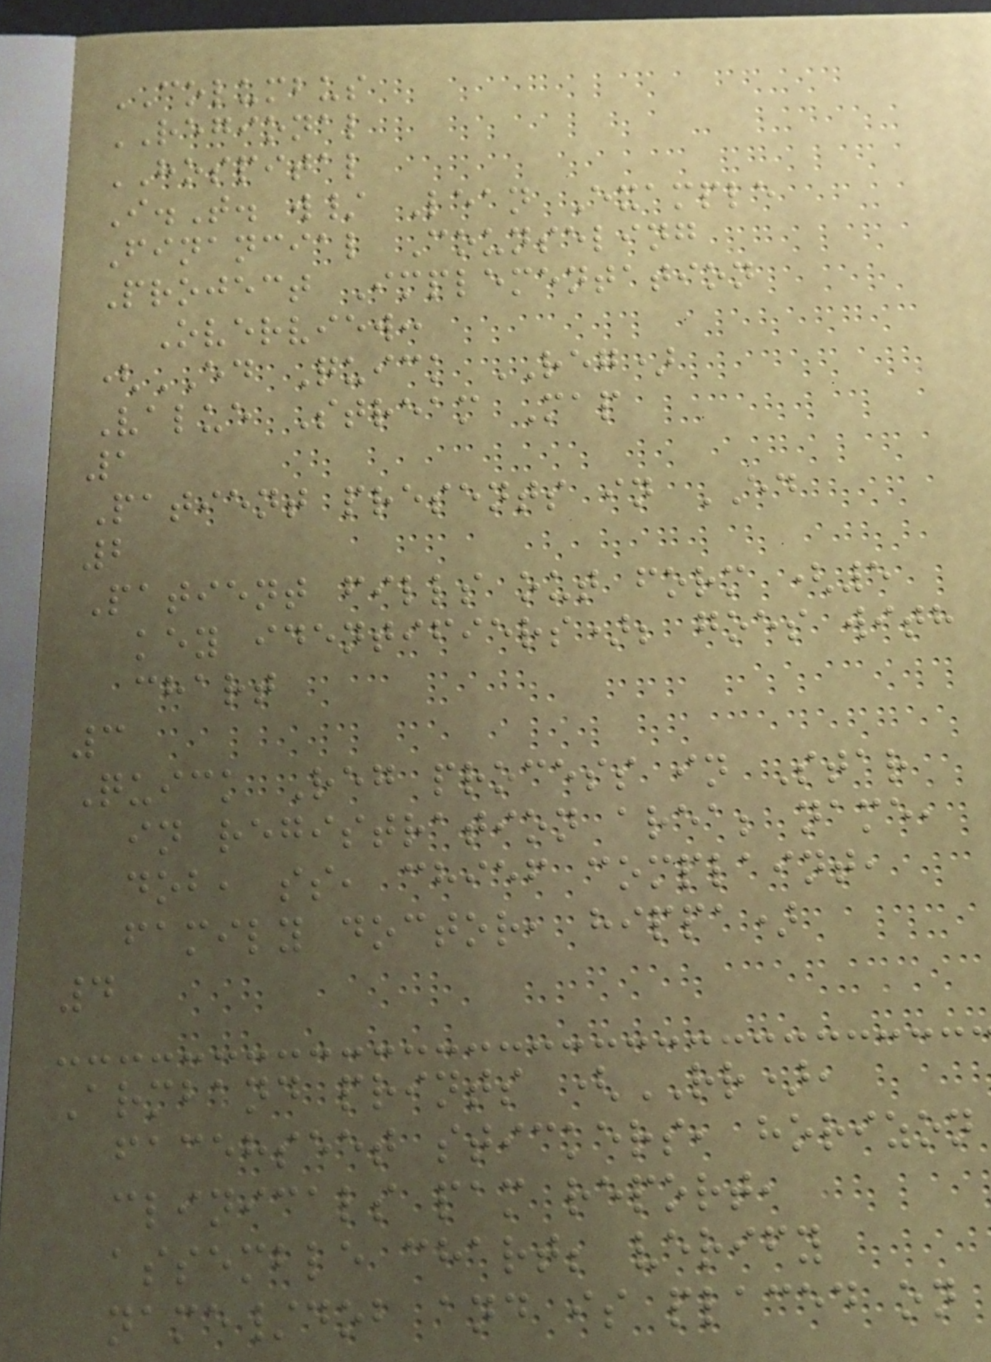COLUMBUS
REGIONAL
HOSPITAL
I.T. w/ Lean Example
Financial Counseling
Project Implementation
Overview:
(ED Quick REG)
Value Stream Map
1
Patient presents in ED
2
Patient fills out form (5
key identifiers); goes with
chart
3
Quick Reg process in Star
in registration area; name,
dob, ss, chief complaint,
family doctor, hippa)
4
Armband prints (RR),
facehseet stickers, horizon
clinicals pam report,
assemble chart; verify
name/dob and is placed on
